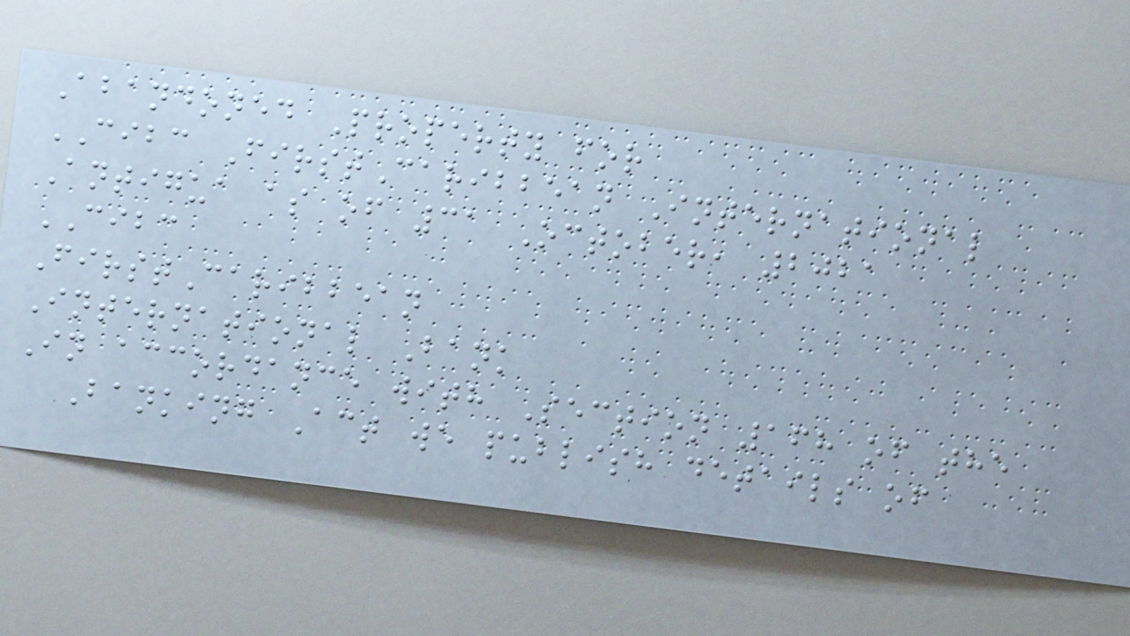Abandoned Property for
CIBC FirstCaribbean International
Antigua as of 31 October, 2021
CIBC
FirstCaribbean
International Bank
In accordance with Section 168 of the
Banking Act we publish details of
